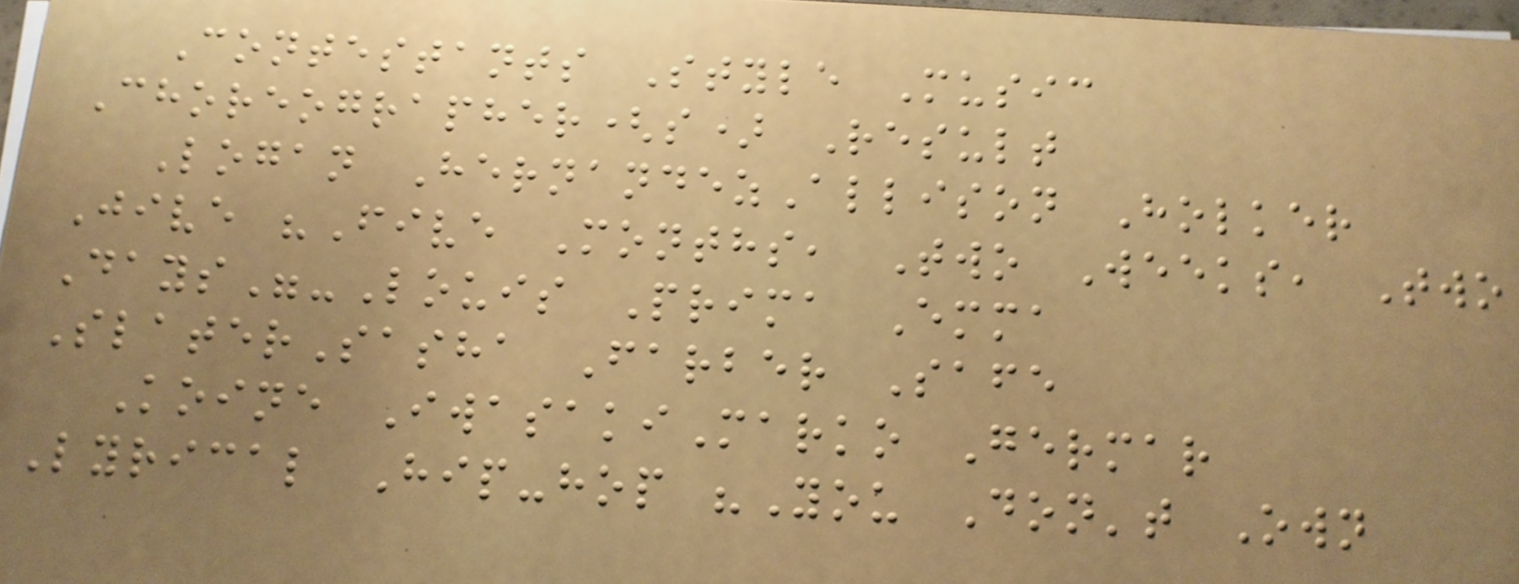Contestants Style Music
Choreographer(s) Result
Logan HernandezAllison Holker
Jive "Five Months, Two Weeks, Two
Days"-Louis Prima Emma
SlaterSasha Farber Safe
Koine IwasakiMarko Germar
Lyrical Hip-hop "You Don't Own
